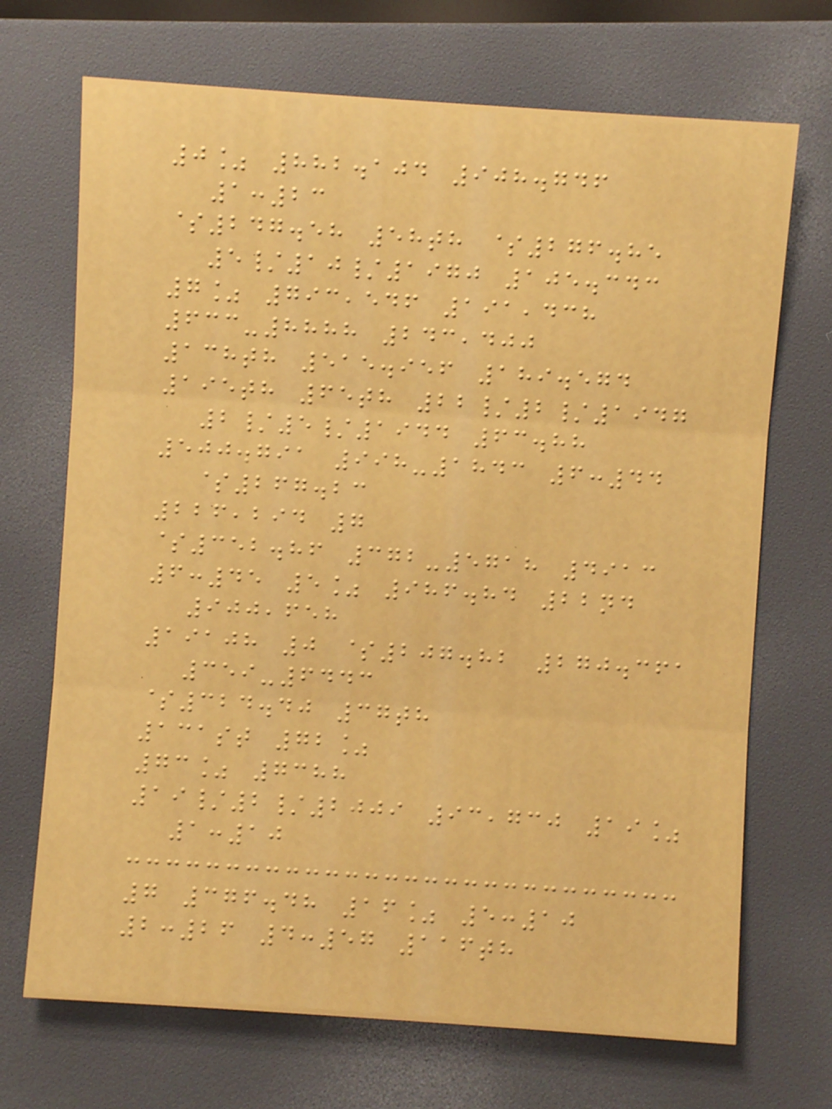0% 882.104 908.746
1:23
$247.58 58th $276.85
5/10/1970 105.343
7% 793,546 191,438
633-8888 243,400
138th 515.956 189.574
195th 65th 22/2/1947
2/5/1944 63.88
500.791 998-1843 6:44
$267.23
226,294 7
$352.86 372-5718 4913
6:45 5% 986.84 22nd
900,658
19108 0 $207.82 270.361
359-6443
$324.40 37th
131st 72%
73% 7388
19/2/2009 93,730 19%
1:10
7 376.48 16% 5:10
2:26 4:57 116th
